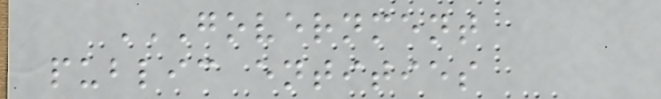GOVERNMENT
PUBLIC ENTITIES
